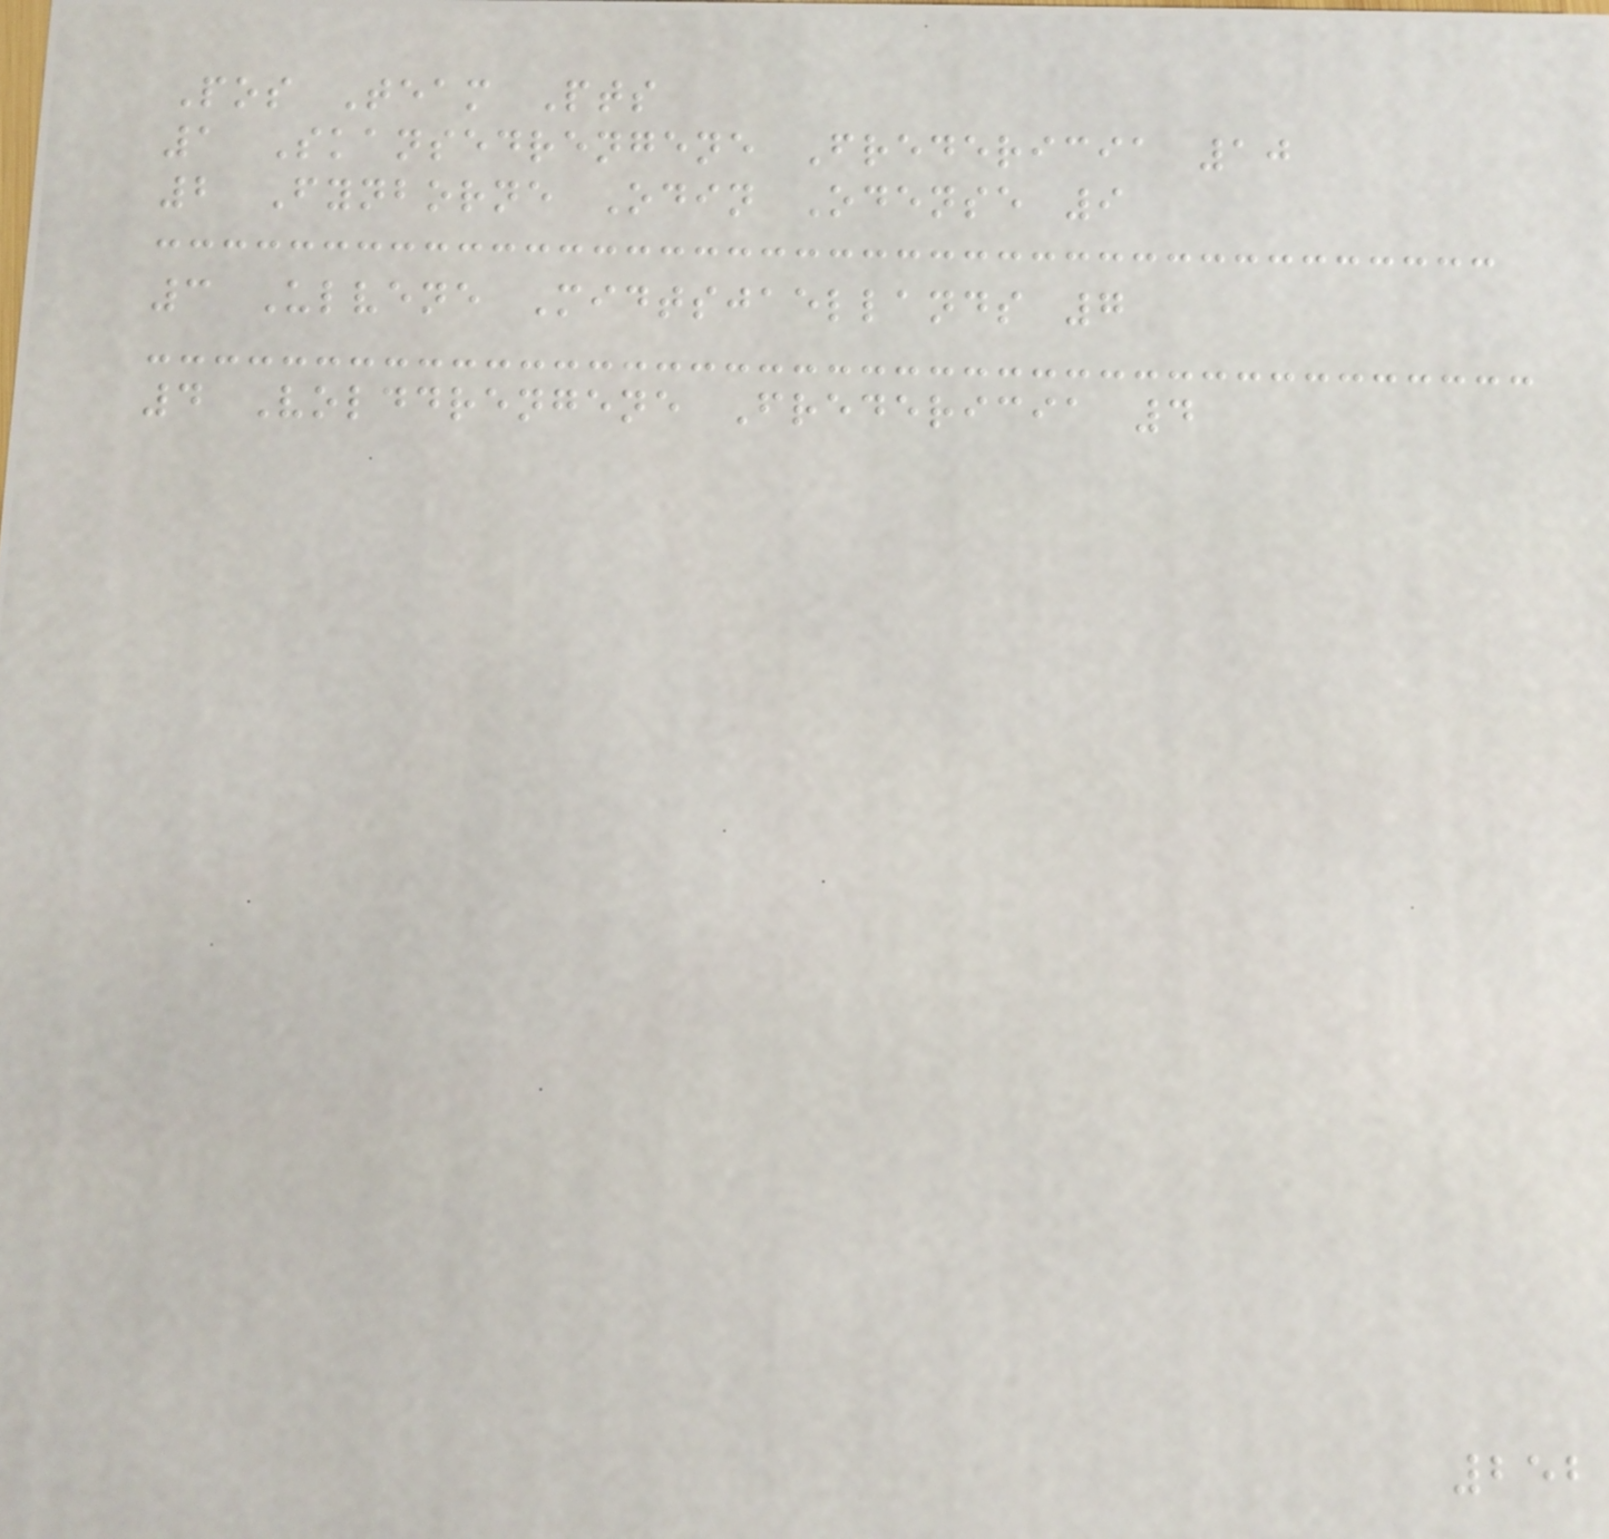Pos Team Pts
1 Skansedrengene Fredericia 10
2 Fynborne Odin Odense 9
3 Ulvene Midtsjaellands 7
4 Volddrengene Fredericia 4
252
